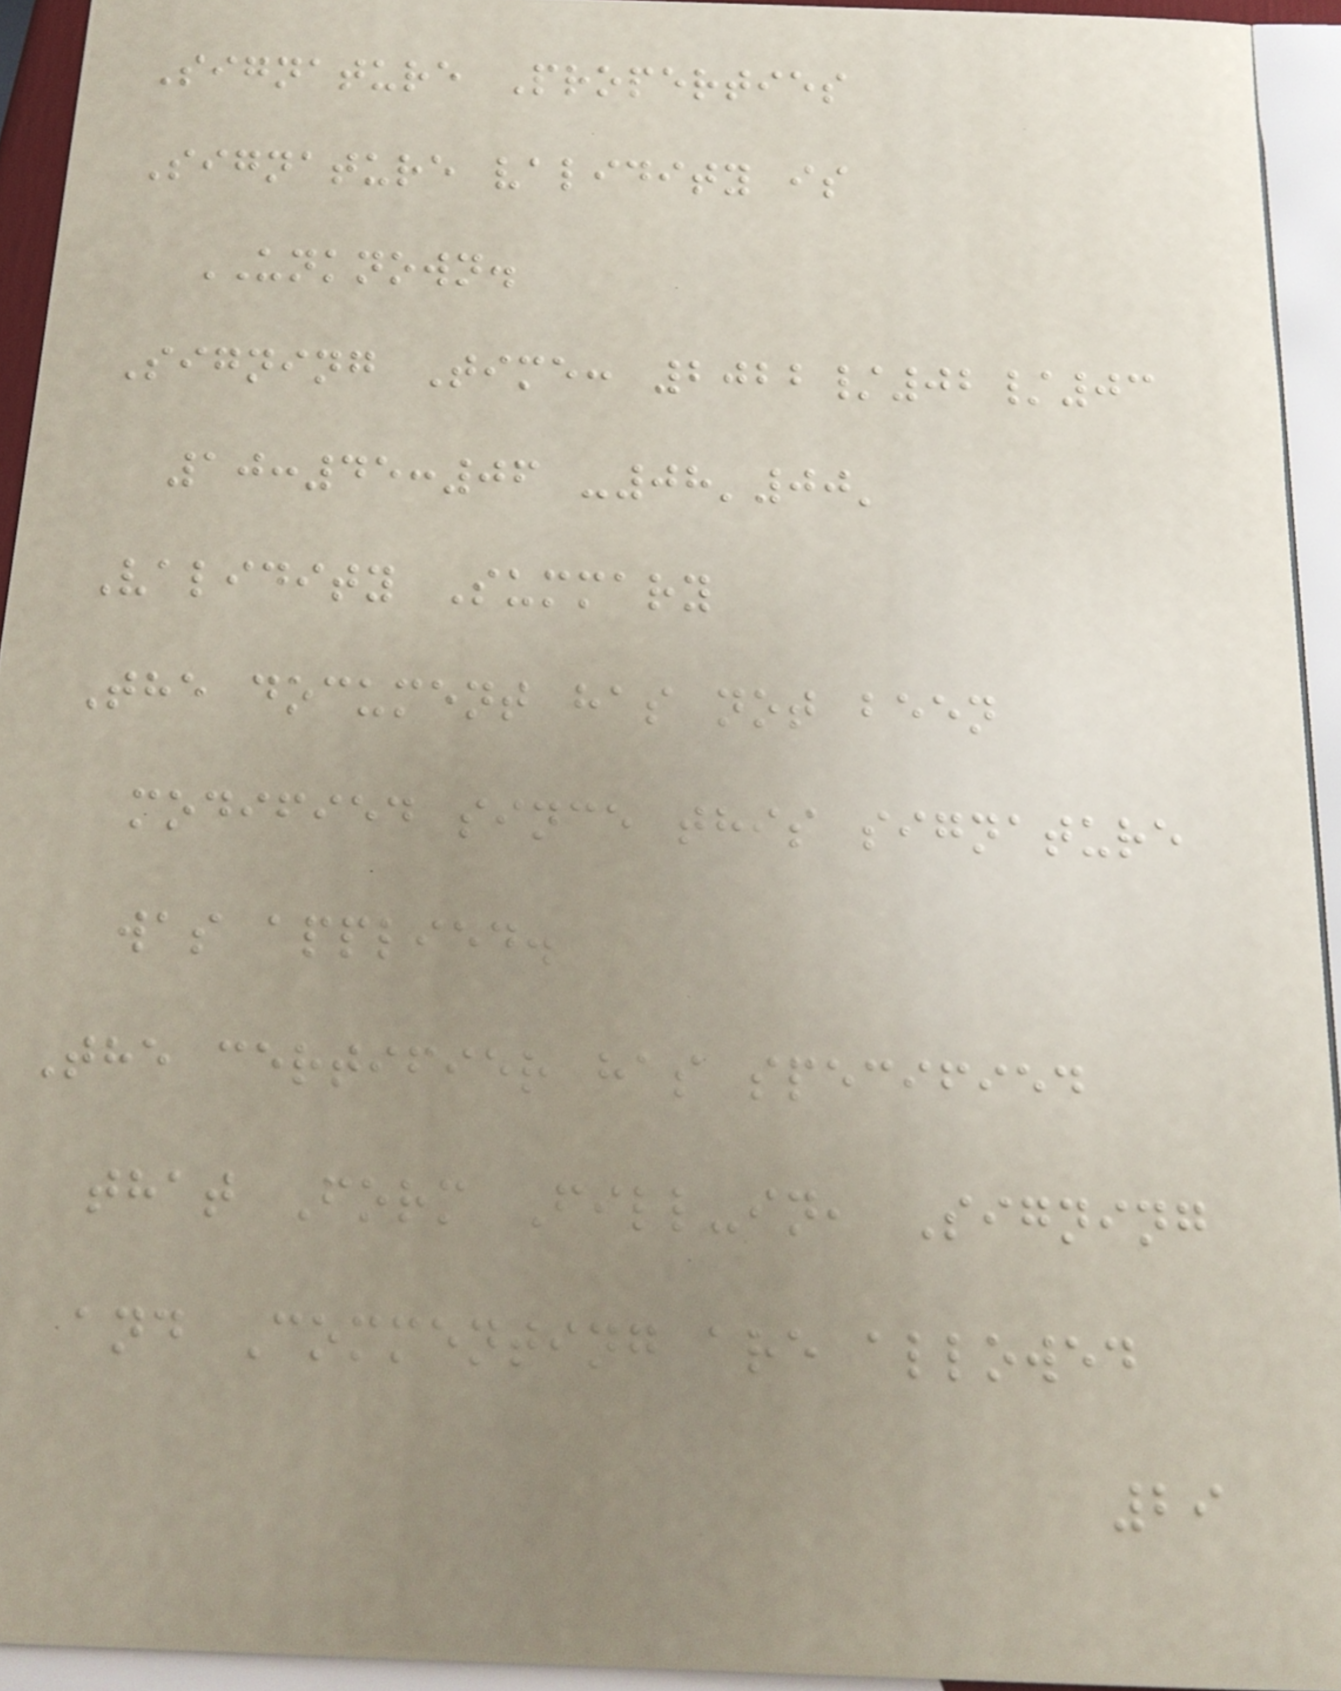Signature Properties
Signature validity is
UNKNOWN.
Signing Time: 2022/02/03
10:45:06 -08'00'
Validity Summary
The document has not been
modified since this signature
was applied.
The certifier has specified
that Form Fill-in, Signing
and Commenting are allowed
29
